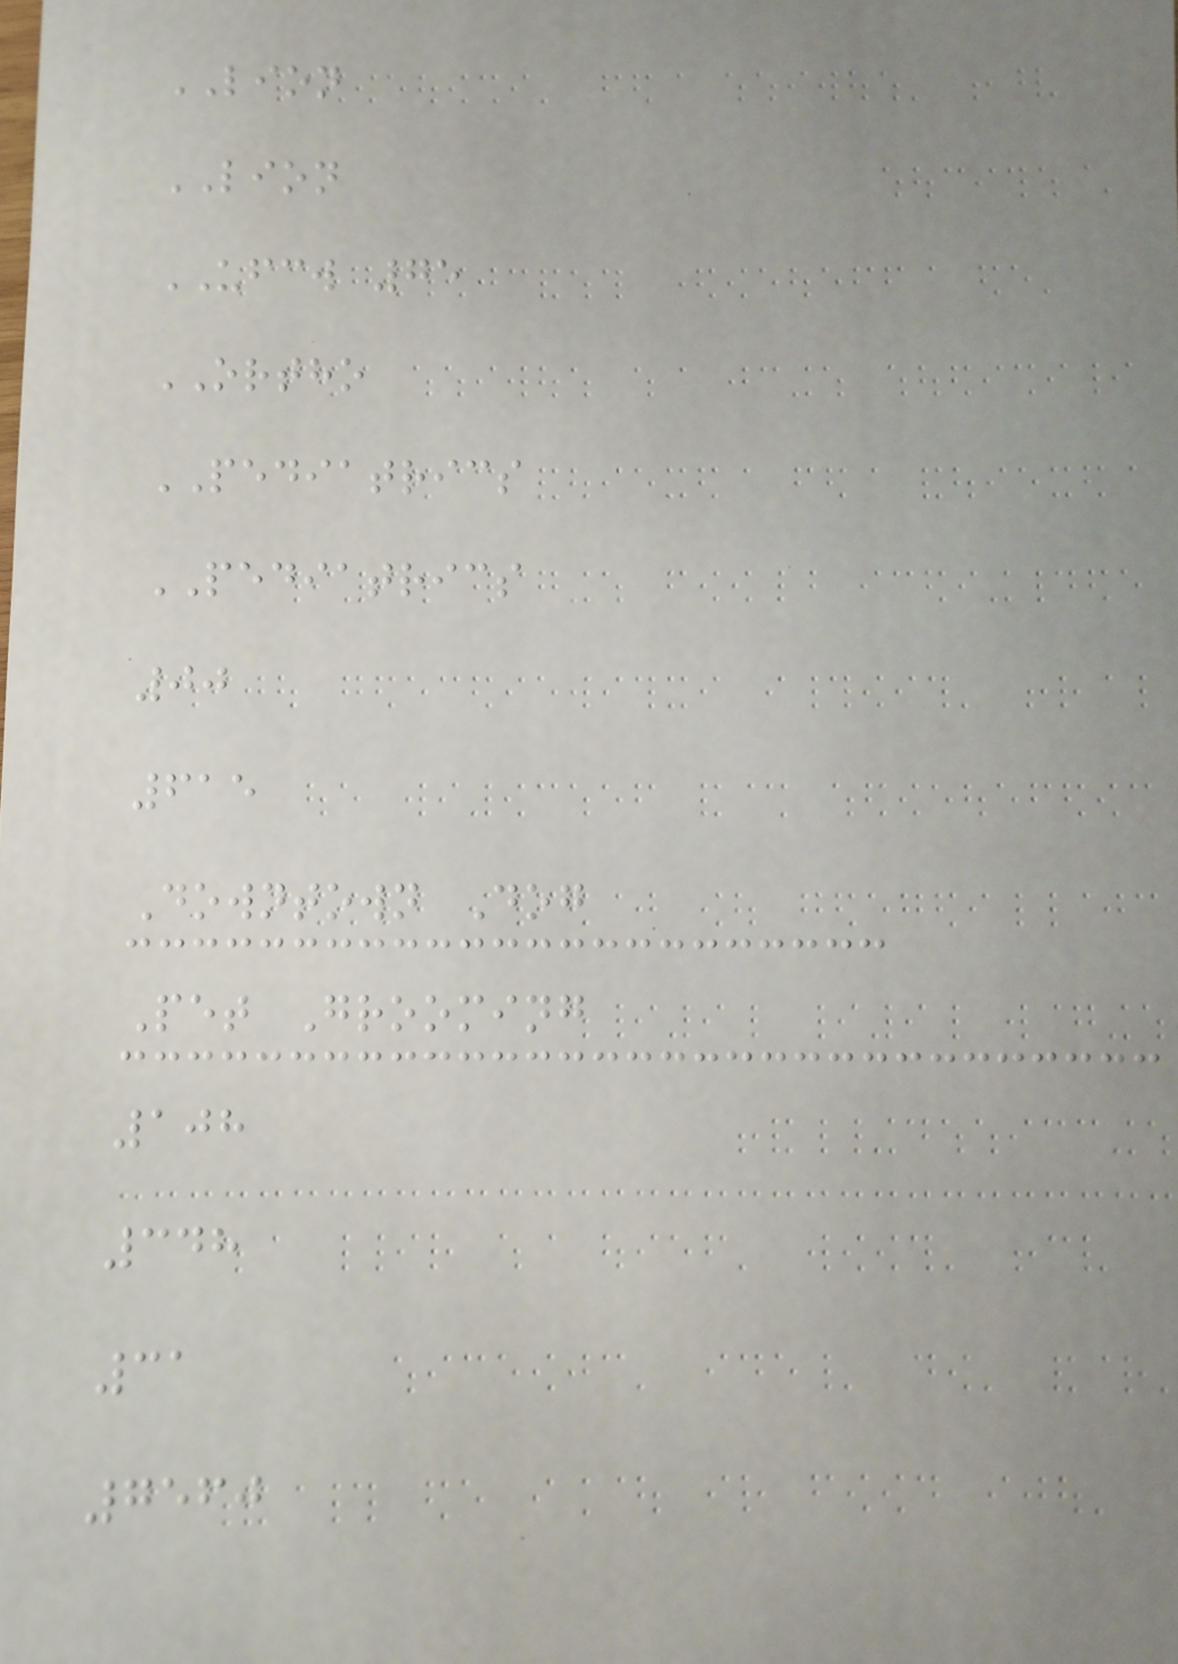LION
LION
UFCW 75
ORTHO
PEDIATRICS
PEDIATRICS
00
615
Downtown Dog
Pet Grooming
108
348
31
7560
